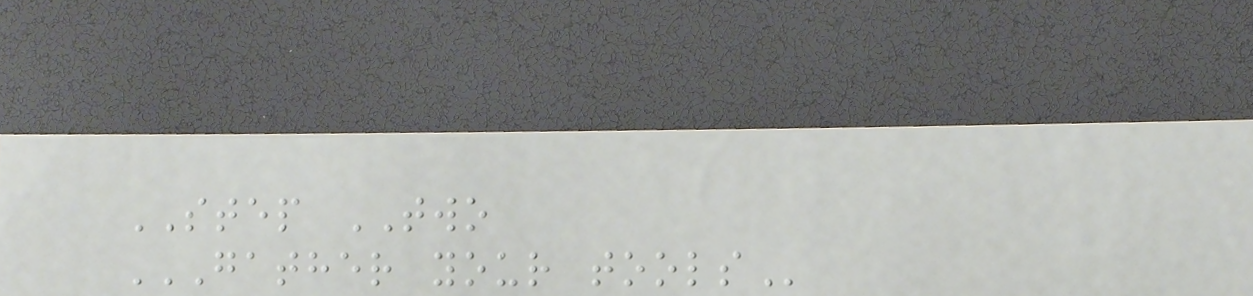STEP TWO
GATHER YOUR TOOLS
